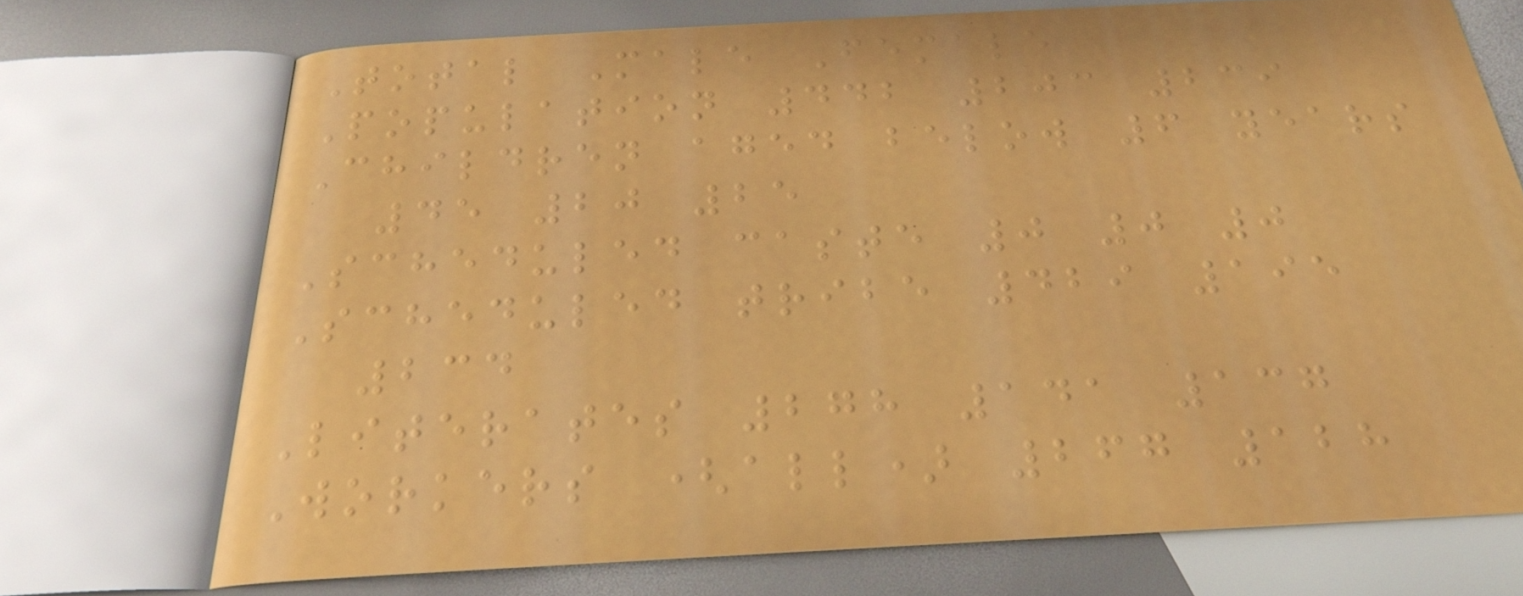Total Male Female
Population 442 203 239
Children aged below 6 years
45 20 25
Scheduled caste 0 0 0
Scheduled tribe 429 195
234
Literates 278 141 137
Workers (all) 267 128
